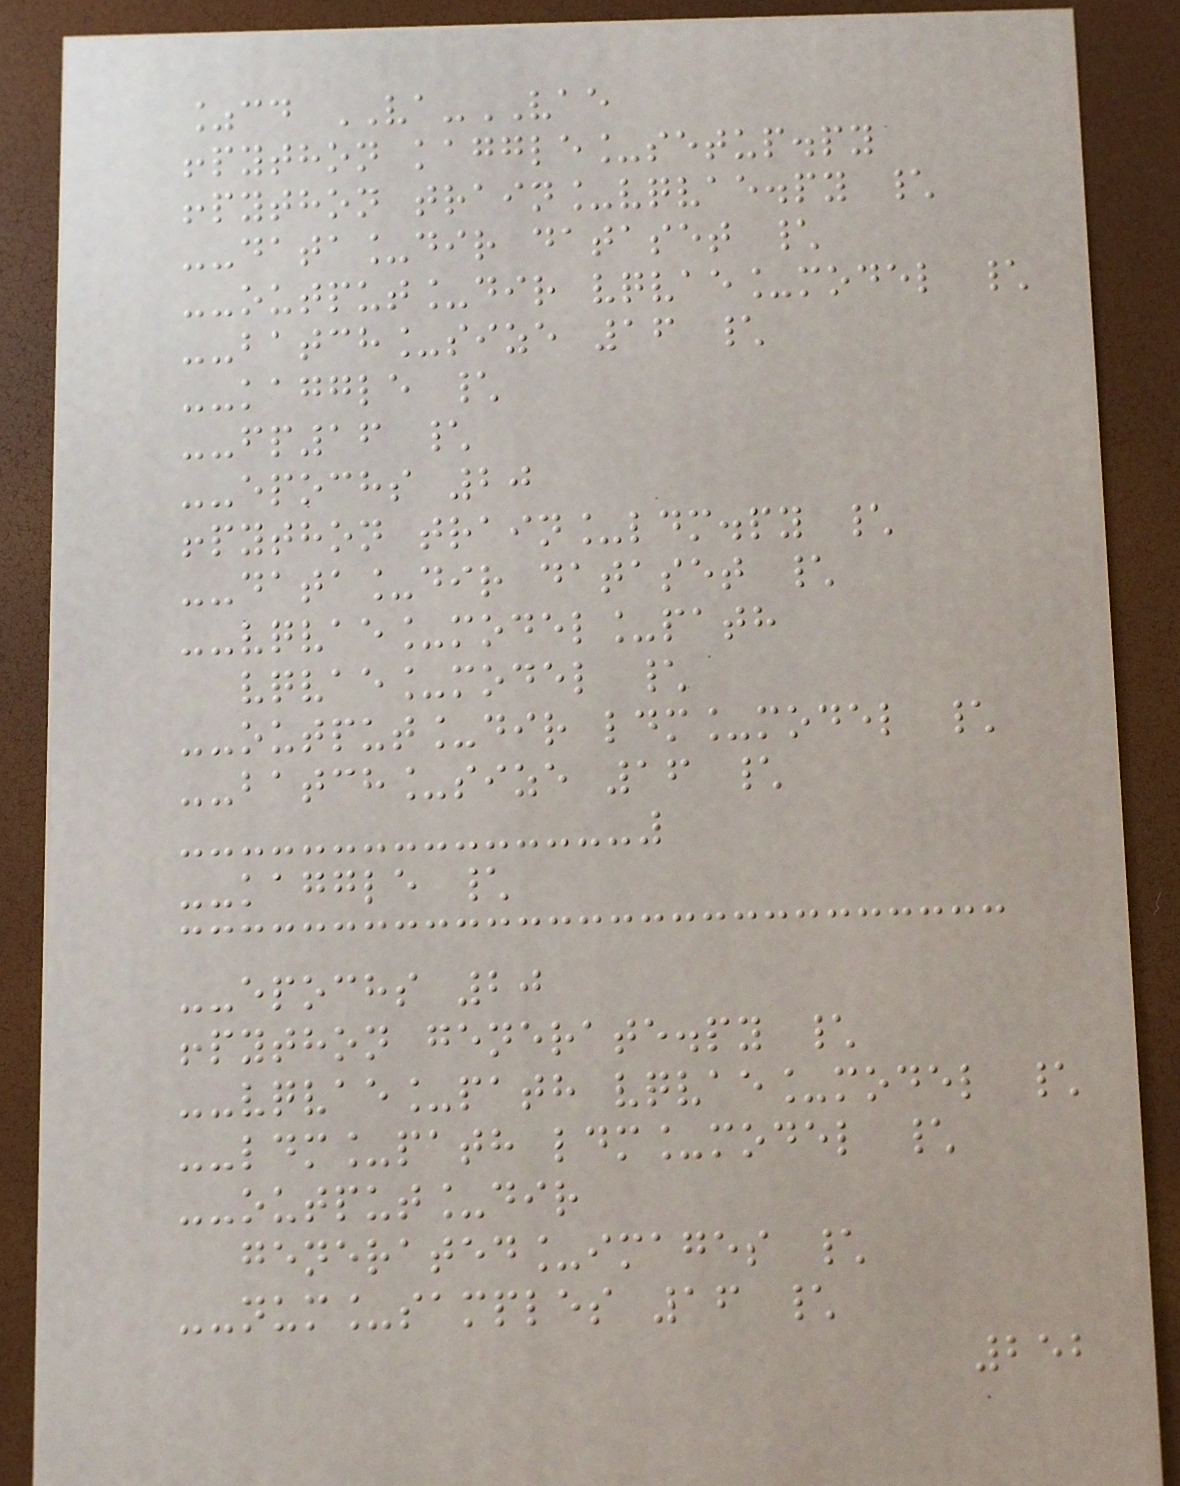%cd VA-VAE
!python kaggle_setup.py
!python train_vqvae.py \
--data_dir dataset \
--output_dir vqvae_model \
--batch_size 16 \
--kaggle \
--fp16 \
--epochs 20
!python train_ldm.py \
--data_dir dataset \
--vqvae_model_path
vqvae_model \
--output_dir ldm_model \
--batch_size 16 \
--kaggle \
--epochs 20
!python generate.py \
--vqvae_path vqvae_model \
--ldm_path ldm_model \
--output_dir
generated_images \
--num_samples 16 \
252
